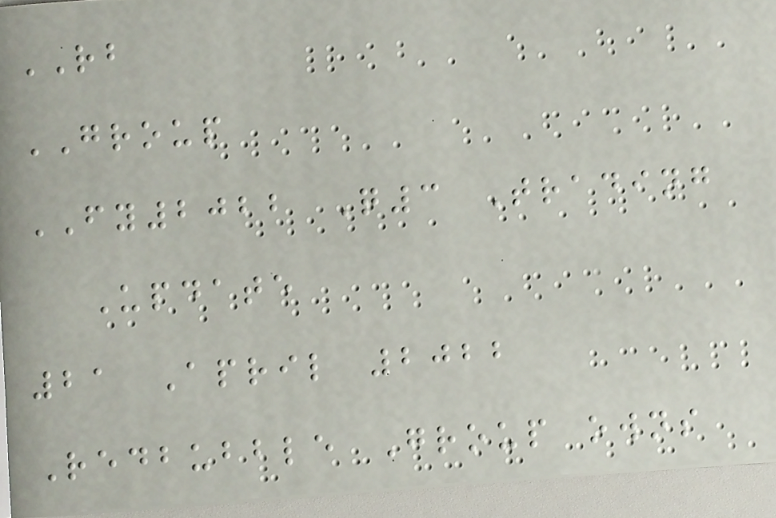RB
GROUP
FY2022 Q3 Trading
Update
21 April 2022
Redbubble Group owns
